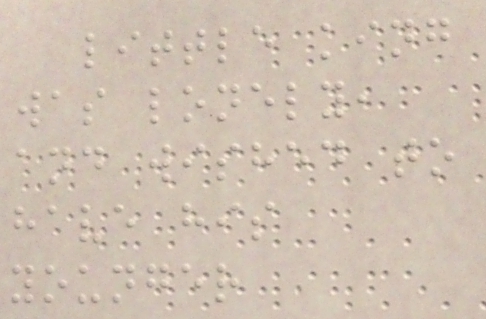little king
was lonely,
and wished to
have his
younger
